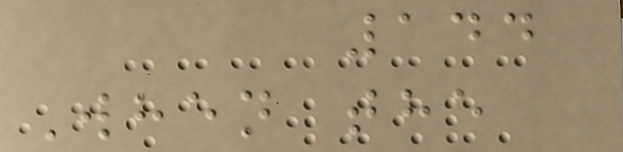144
When the
